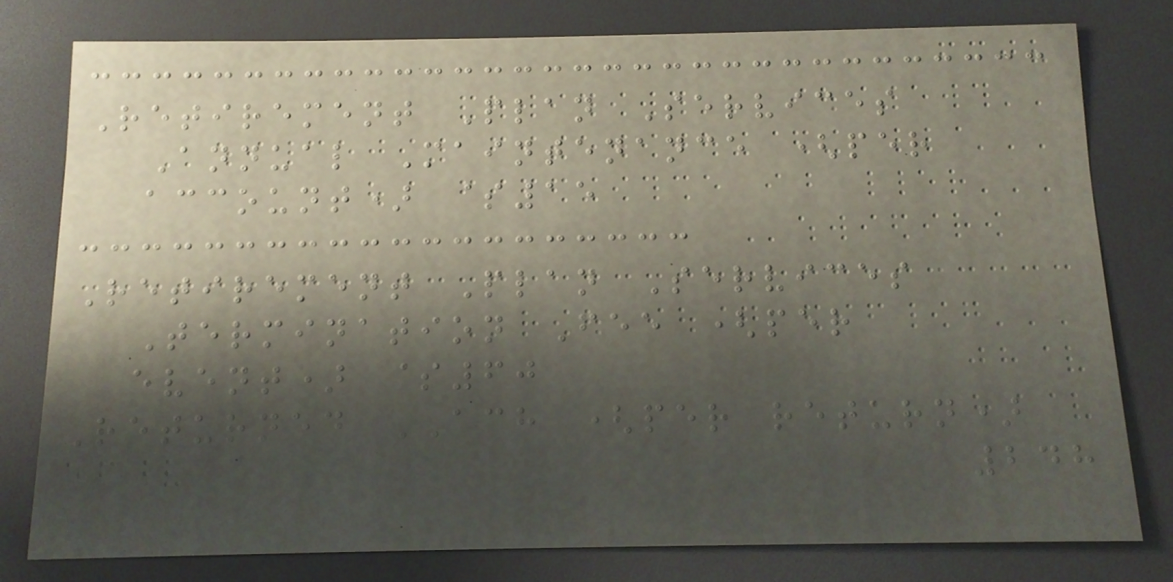Retirement Plan Services
Annual Maintenance (per
account) $15
Retirement Plan Services
Termination Fee (per
event) $60
Returned ACH (per return)
248
